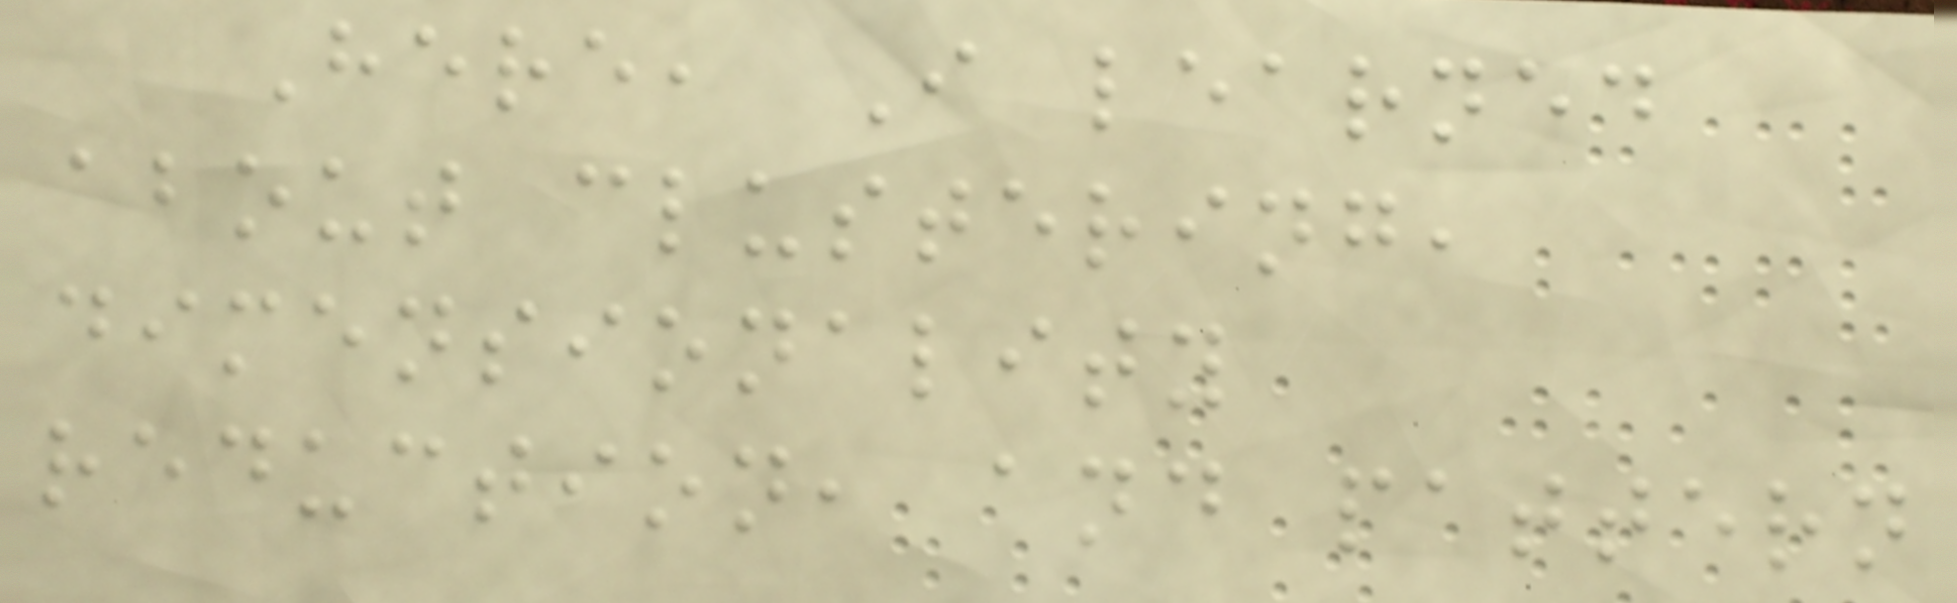Here, I learned
about clustering,
dimensionality
reduction, and pattern
